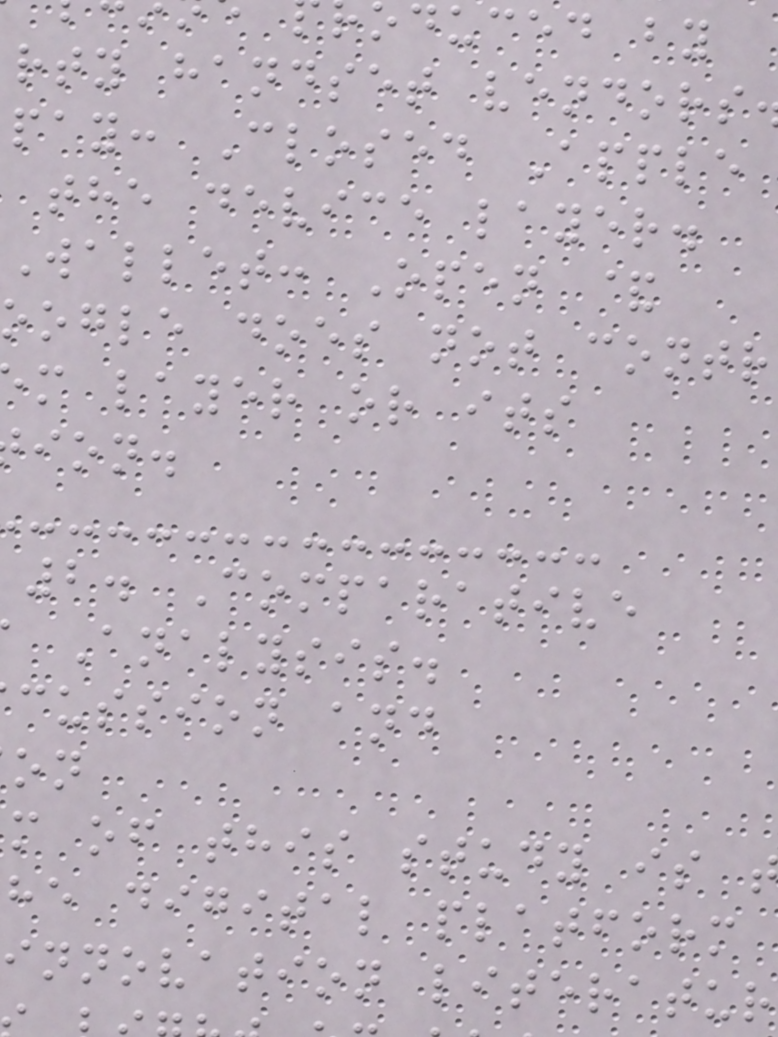duced by
rty handset vendors
pay: Closed Apple
the device layer.
Wallet: Open &
oogle does not contr
m layer or its
ion.
2. Comparative
Analysis.
cussion and
m of this study is
he digital platform
innovation literatur
